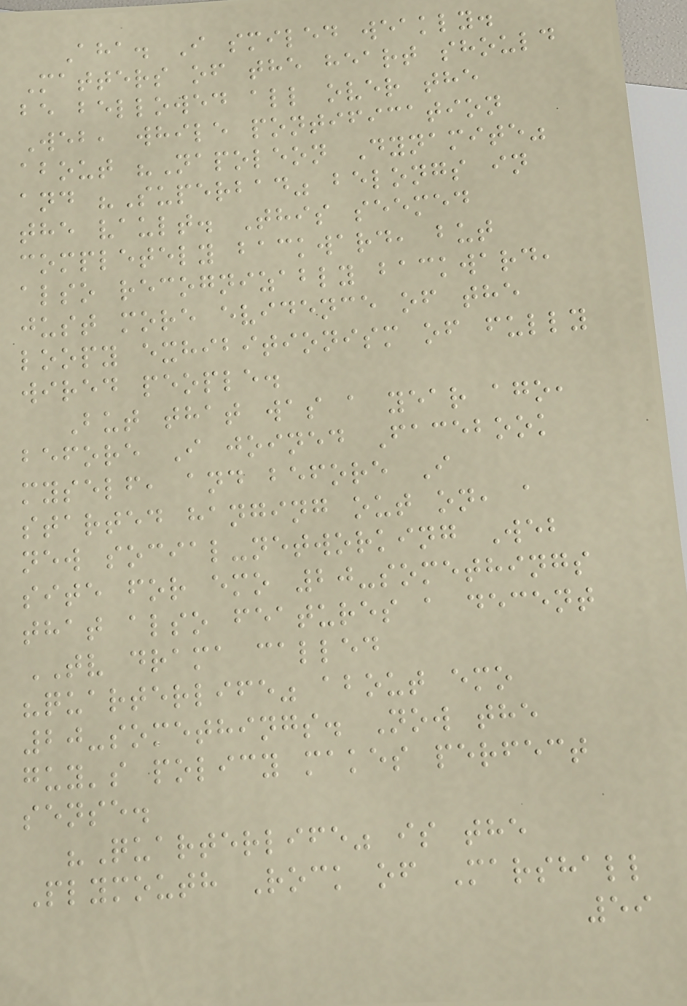Aha. I smiled weakly.
Matters of the heart should
be bellowed all over the
Web, while pontification
about "Napoleon Dynamite"
and "Superbad" belongs in
the vault. This seemed
completely backward, but
also recognizably backward,
just more evidence of the
loopy exhibitionism of fully
wired people.
But that was a year ago,
before I joined Facebook
myself, and before I
started hanging out on, a
new social-networking Web
site for emo 20-somethings
that also features a decent
TV drama called
"quarterlife" about emo
20-somethings. Now the
guy's policy makes perfect
sense.
"Quarterlife" is the
Plymouth Rock of Marshall
59
